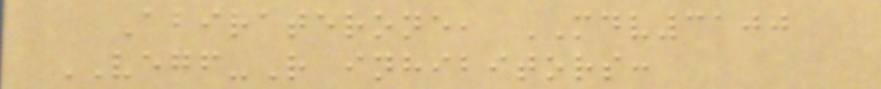Abiraterone, MDV3100
VEGF-R inhibitors:
